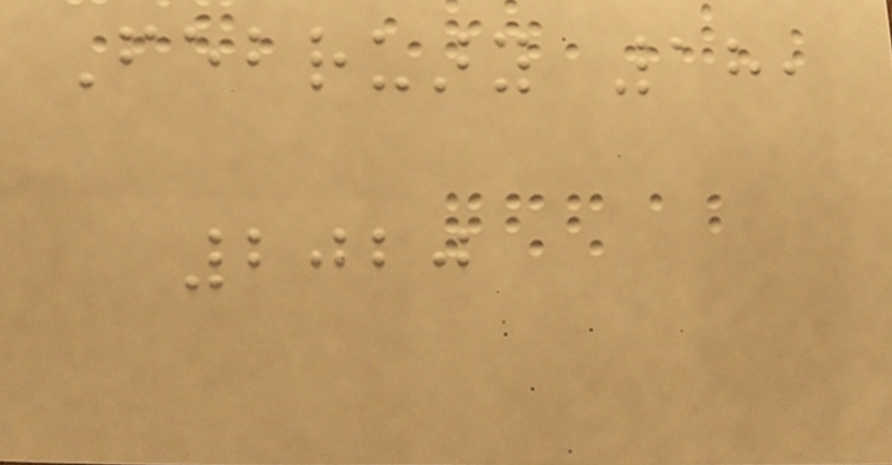February 18,
2020
